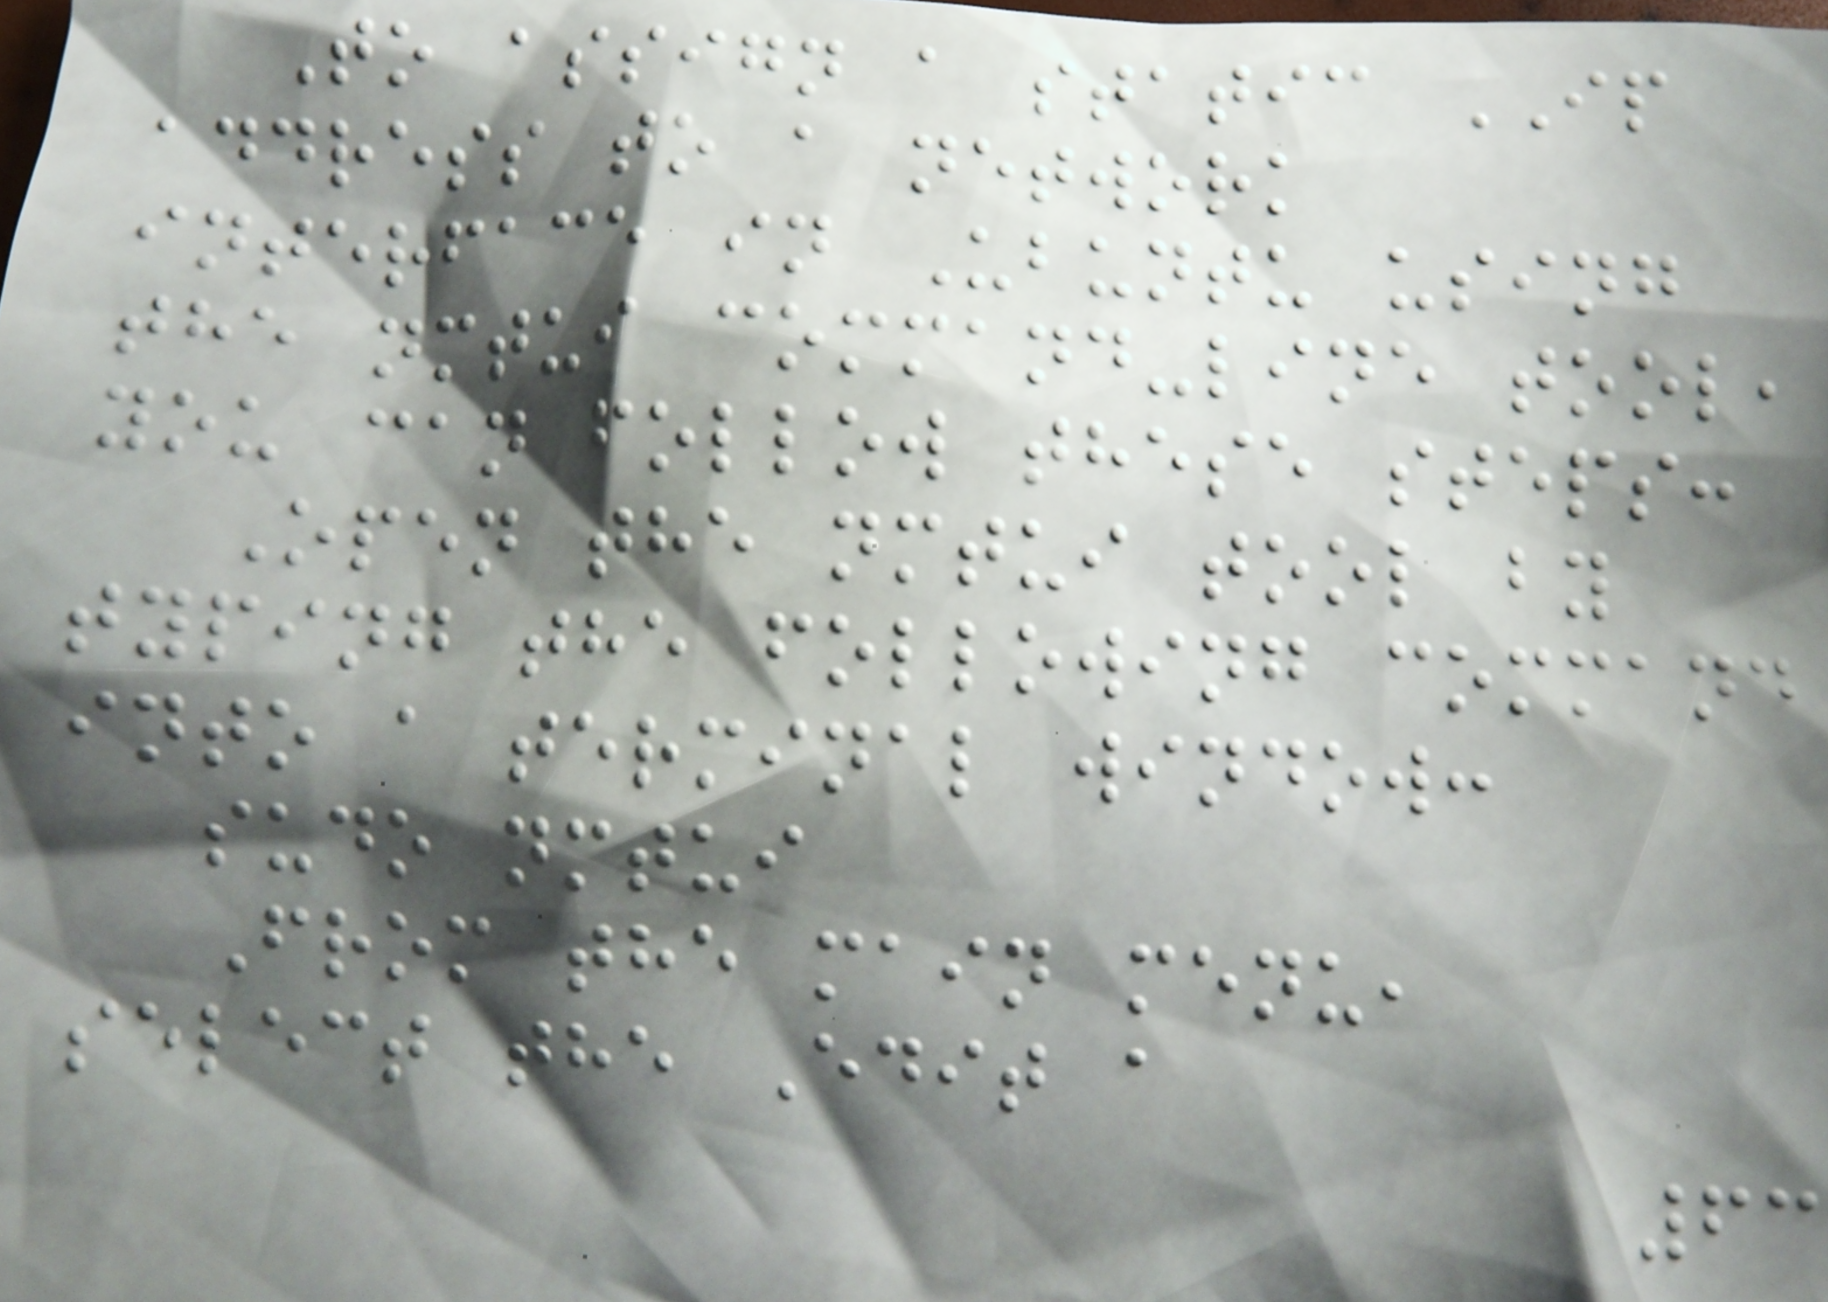To assign a static IP
address to a network
interface in Ubuntu using
the nmtui command-line tool,
you can follow these steps:
Open the nmtui tool by
typing the following command
into a terminal window:
sudo nmtui
From the main menu,
select the Edit a
63
